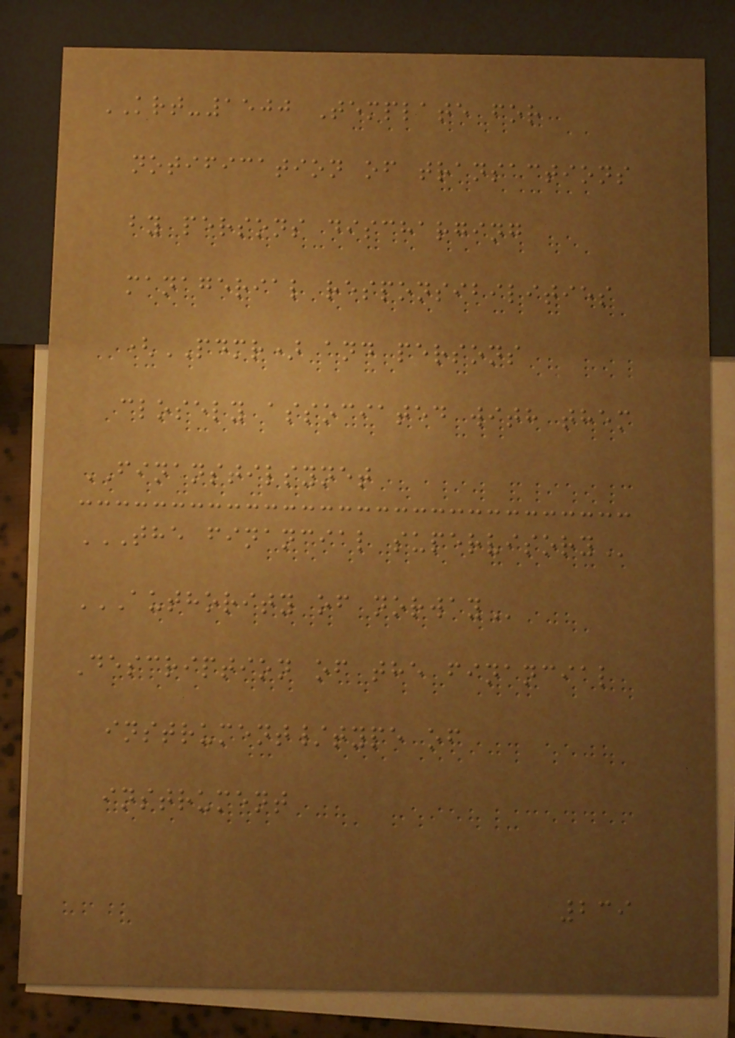KRT-1500 Template for
notification of transactions
by persons discharging
managerial responsibilities
(PDMR) and persons
closely associated with them
FINANSTILSYNET
THE FINANCIAL SUPERVISORY
AUTHORITY OF NORWAY
Description of the financial
instrument/type of
instrument
239
